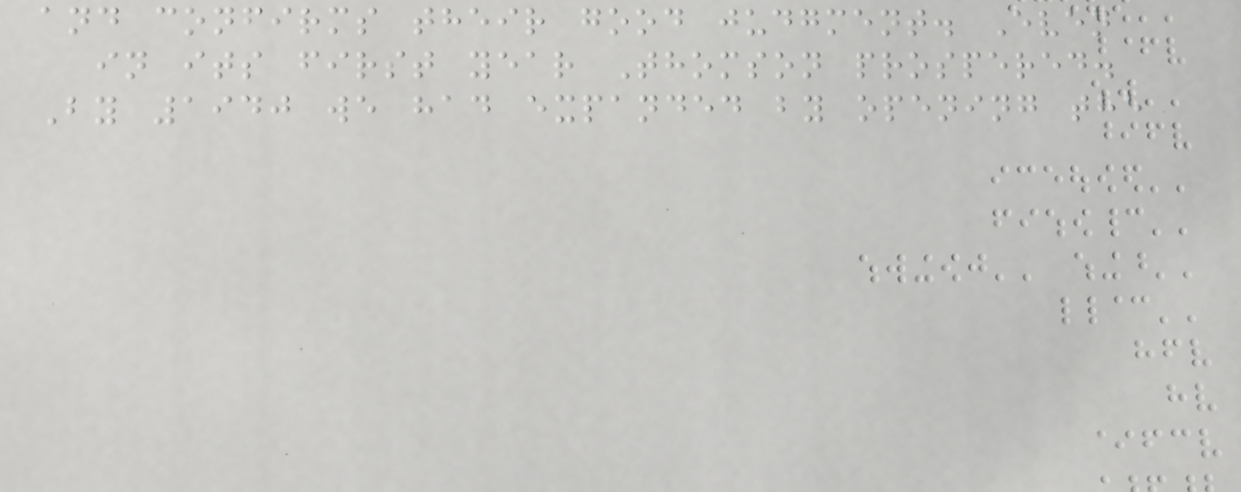and confirms their good judgment. Even
in its first year Thomson prospered.
By 1940 we had expanded by opening the
